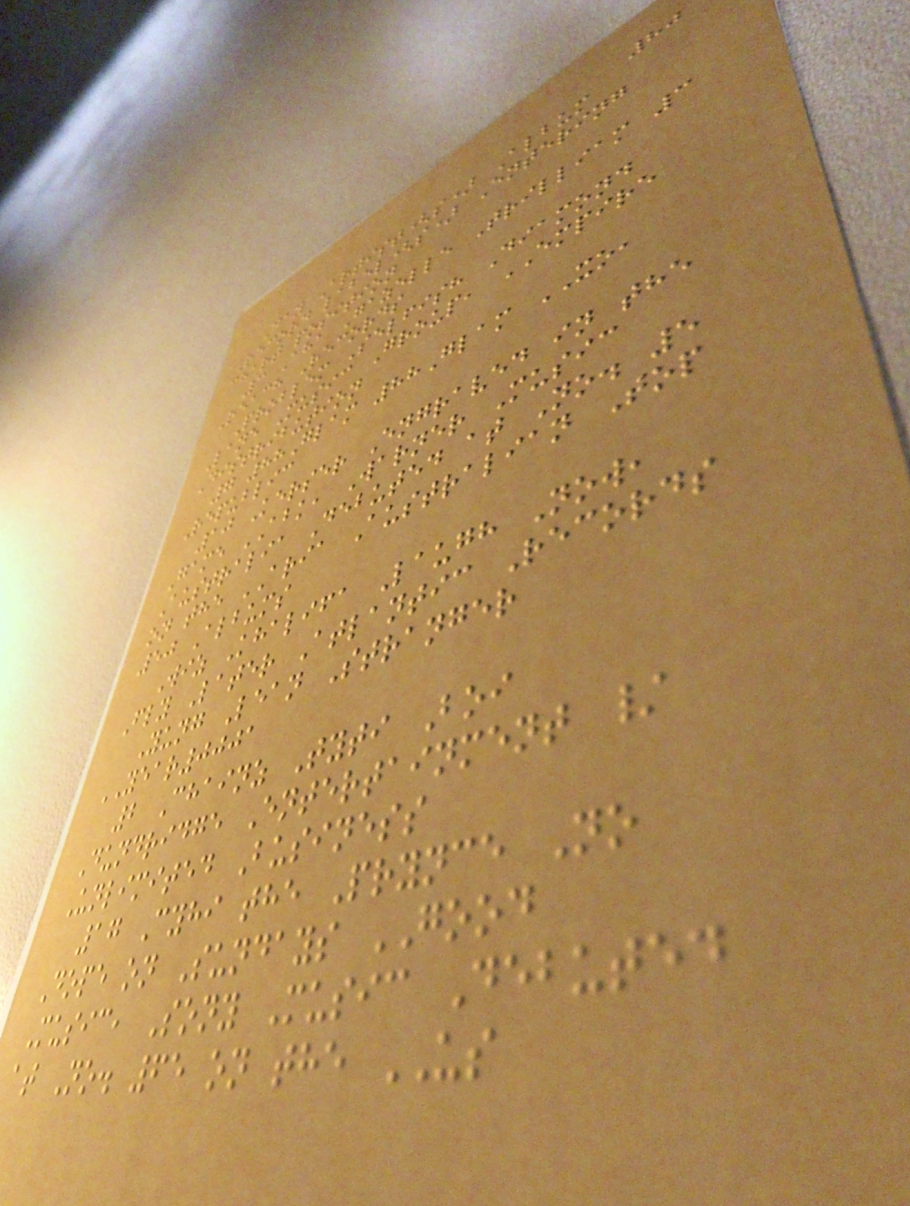80
Day Artist(s) Album
Record label(s) Entering
chart position
3 Aha Gazelle Trilliam 3
Reach Records
Problem Selfish Diamond
Lane Music Group, EMPIRE
Distribution
7 88Glam 88Glam XO,
Republic
10 Kerser Engraved in the
Game ABK, Warner Music
Australia Debuted at No. 5
on the ARIA Australian Top
50 Albums
Wiz Khalifa Laugh Now,
Fly Later Atlantic Records
Yung Lean Stranger
YEAR0001
2 Chainz Tyti Boi
Dundridge Entertainment /
Unlimited Business
17 Cyhi the Prynce No
Dope on Sundays GOOD
Music, Sony Music Debuted
at No. 65 on the US
